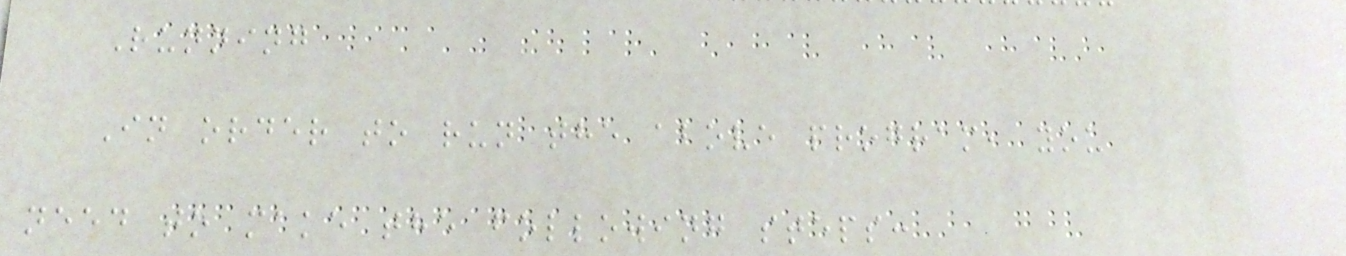Running
In order to run the above program, you
need to make the following steps:
